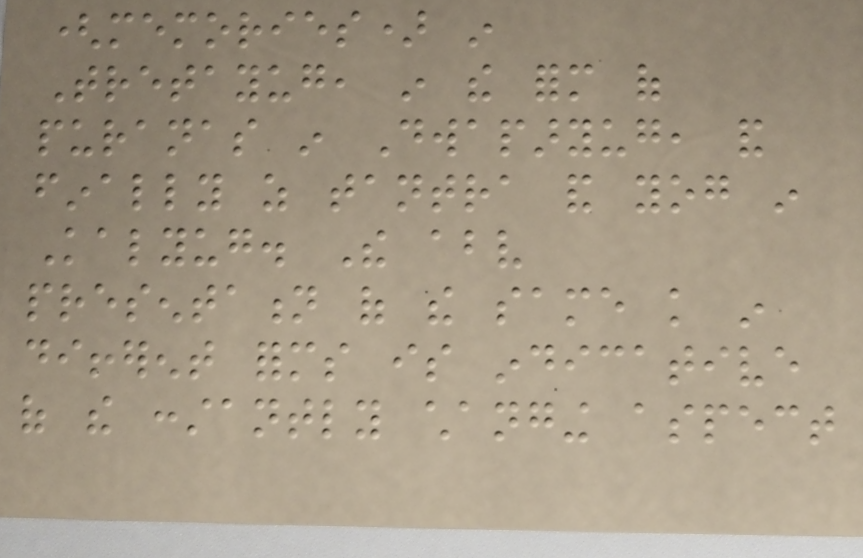(memories) in
Tretayug, in the form of
puranas in Dwaparyug, and
finally as tantra and yog in
Kalyug. The above
presentation of the same knowledge in
different forms is indicative
of the constantly changing aspect
